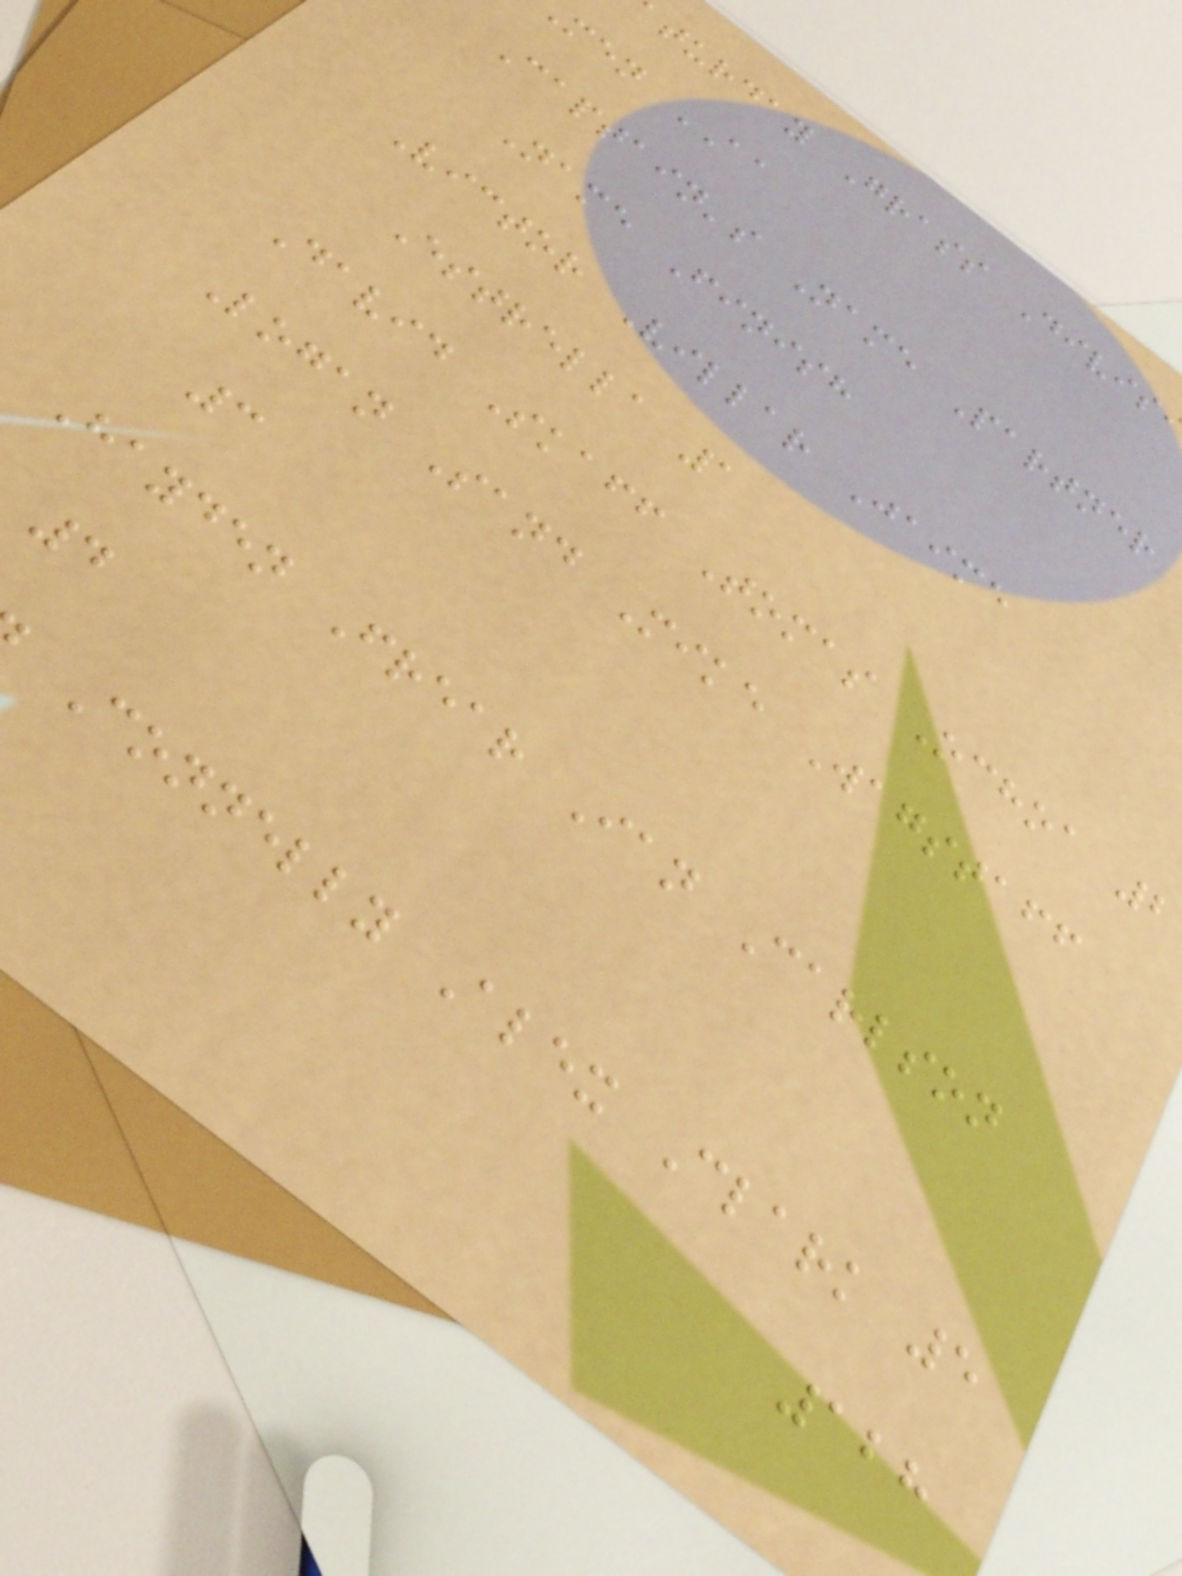turday Grass Divis
men AA
Captain's Name Partner
Name Finish
Victor Villar Jaime
Estrella 1
David Skaff Tomas Ochoa 2
Logan Sand Mike Wagstaff
3
Hayden Frear Ian Carlson
4
Connelly Alex Clark 5
128
